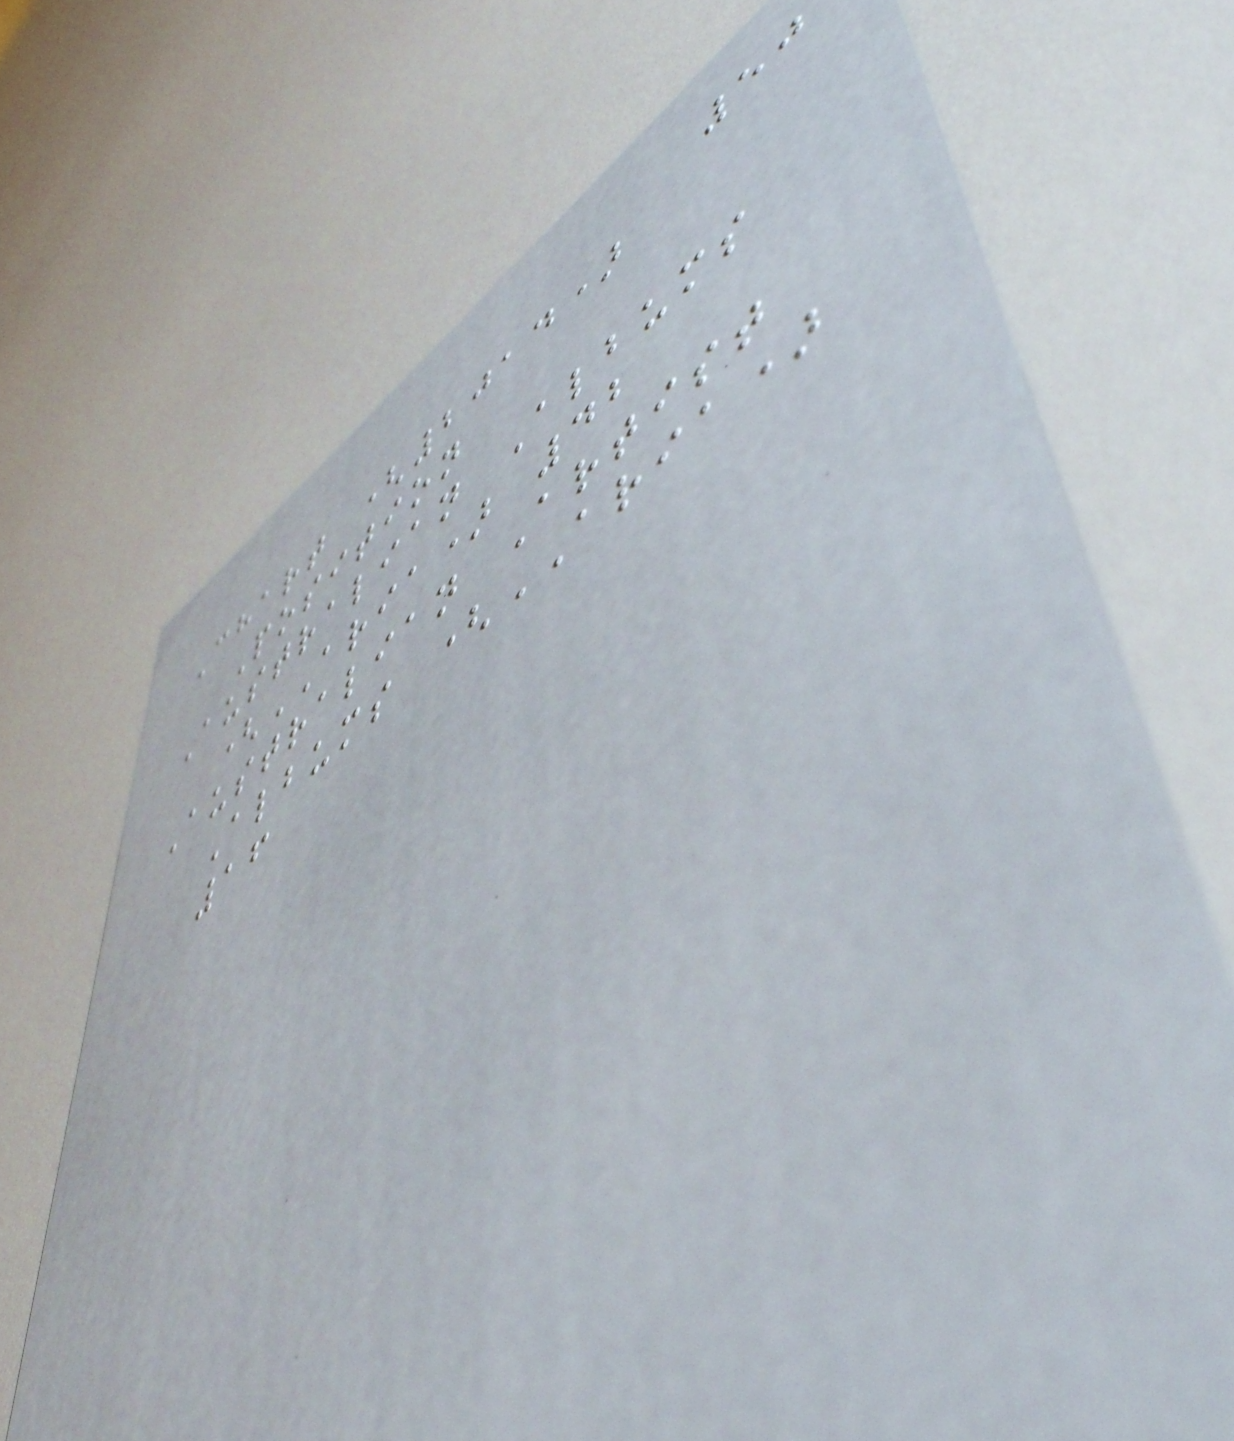50
Chart (2014)
Position
Australian Albums
(ARIA) 42
Australian Artist
Albums (ARIA)
16
